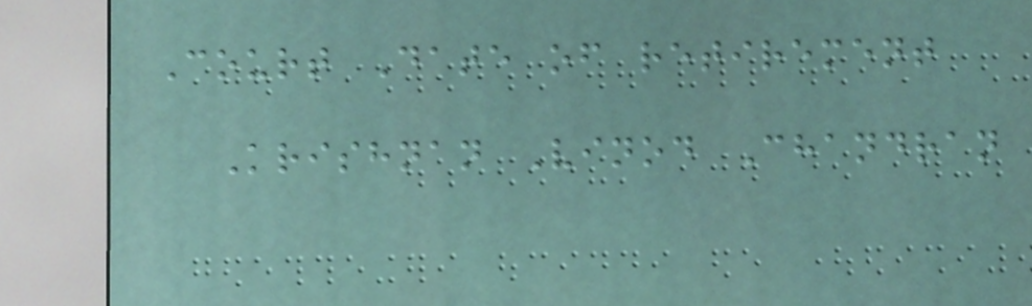Court Date of retirement
Krishnan Vinod Chandran
